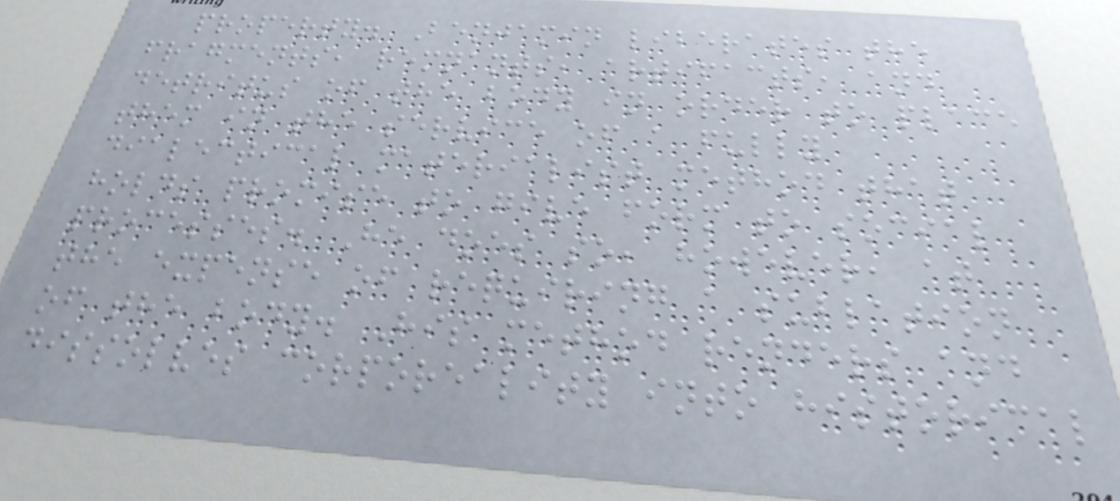property. Benjamin liberates the
fragments, remnants, artifacts, and
detritus of the body in order to place
them in the service of a fully
dialectical materialist method that
holds promise to give form to social
processes. He does so, however, at
the expense of requiring a sublation
of the body. His method renders and
dissolves corporeality into historical
